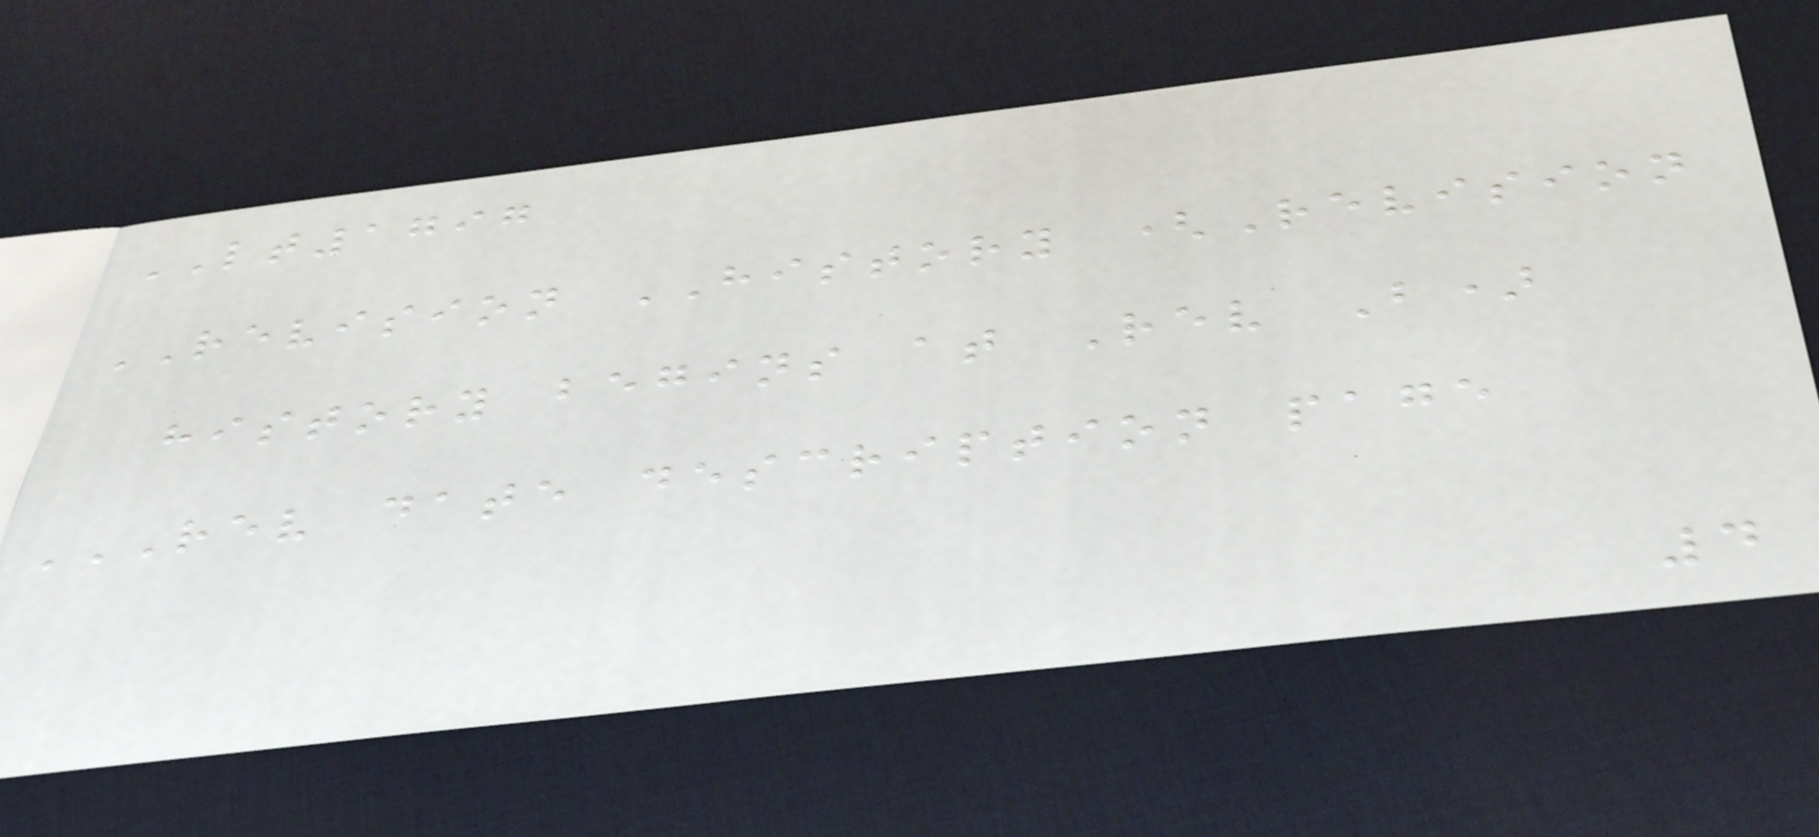LT1797
REVISION HISTORY (Revision
history begins at Rev B)
REV DATE DESCRIPTION PAGE
4
